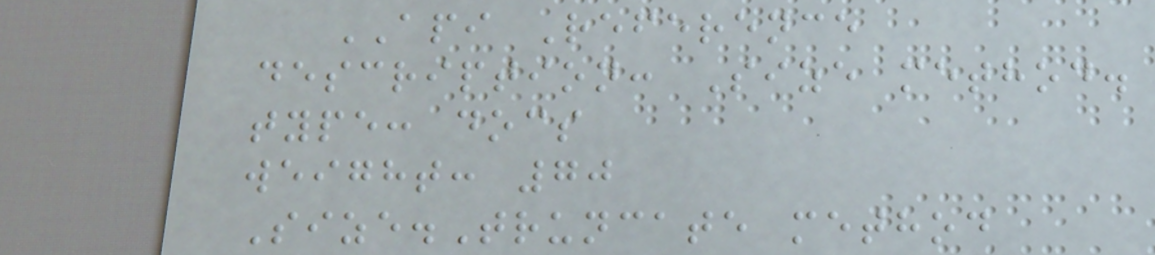API Reference
description: Size method.
type: docs
weight: 70
Size.Truncate method
